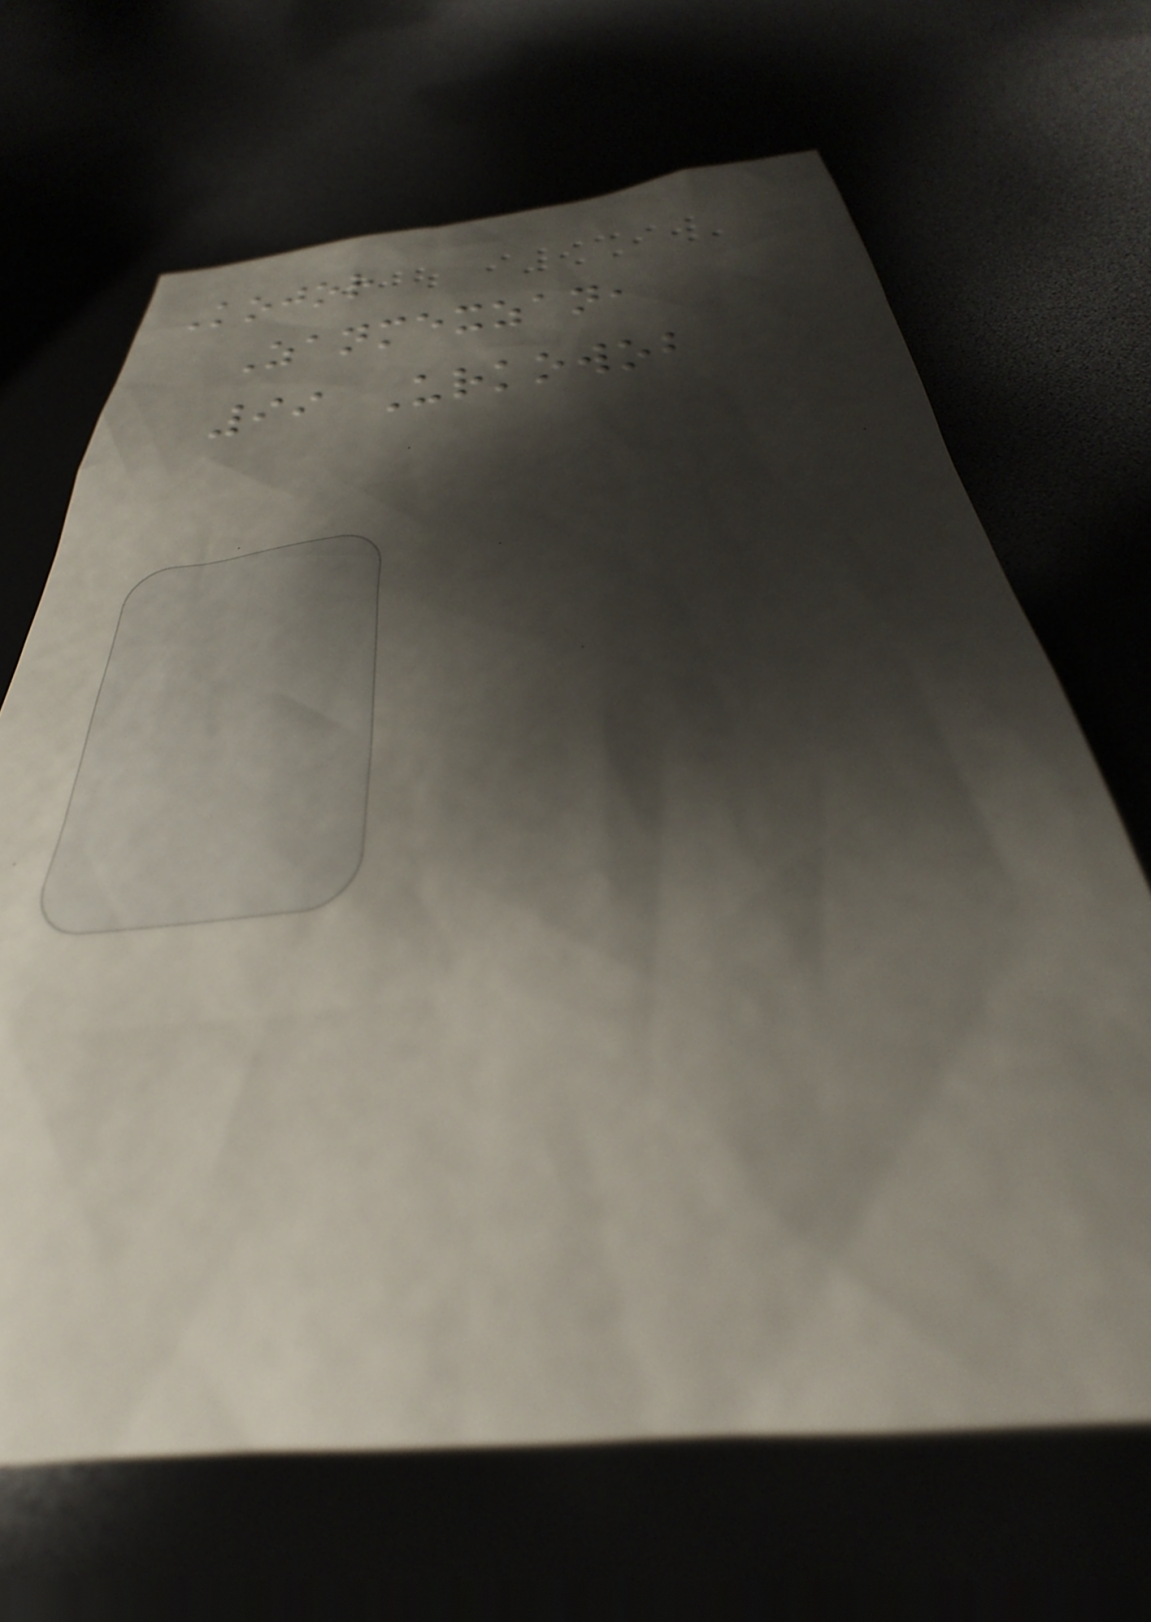Kojor
Zanmexzan,
99 Urkowob
